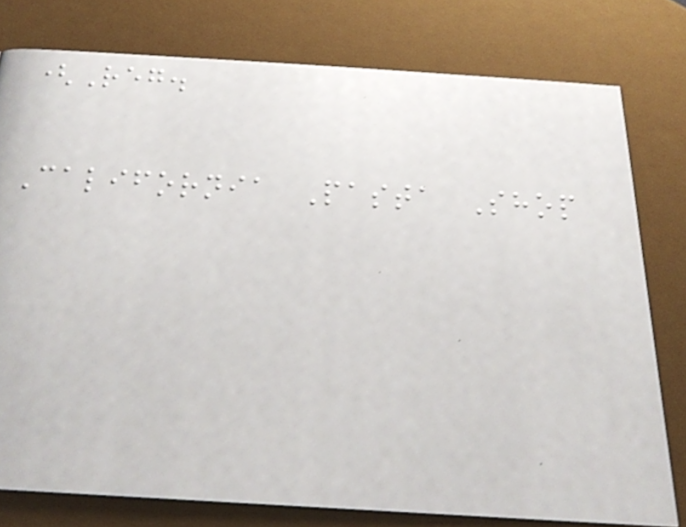(Reg.
California Pasta Shop
